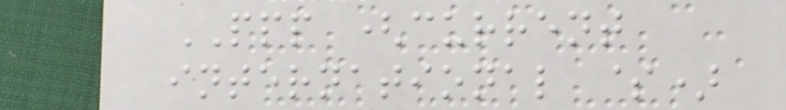PPP (current
international $)
